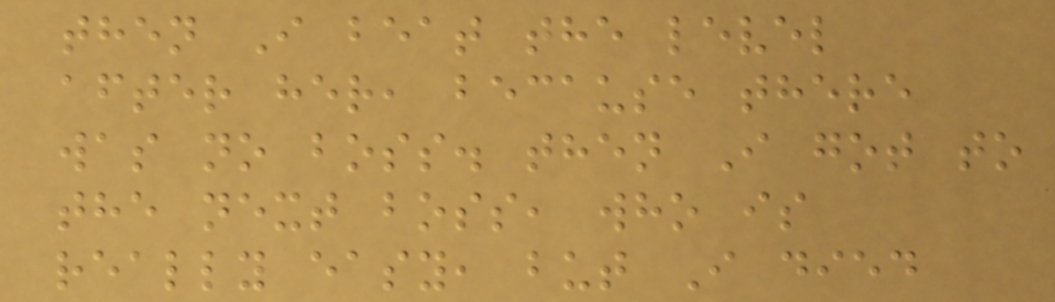then I beat the level
after her, because there
was no boss. then I got to
the next boss, who is
really easy, but I died
